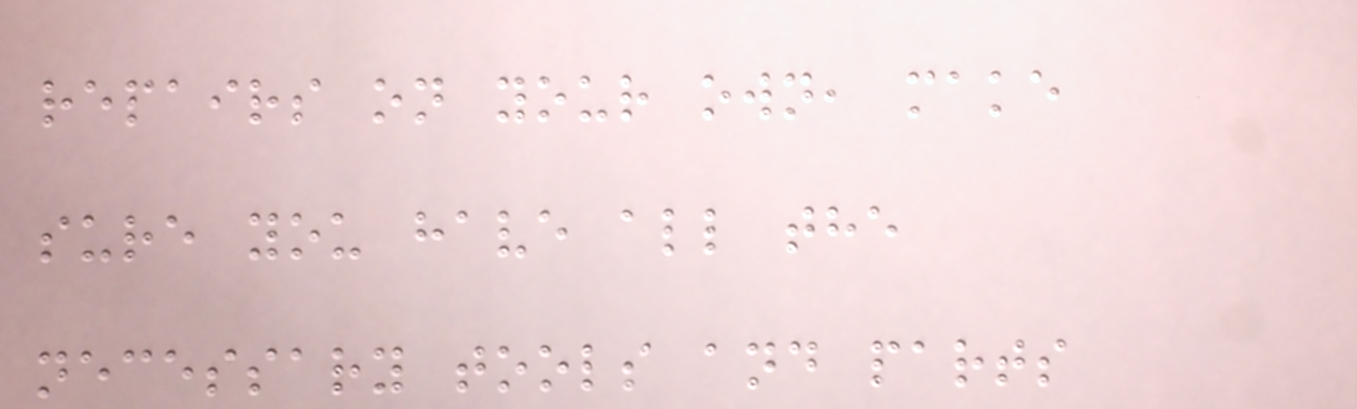repairs on your own, make
sure you have all the
necessary tools and parts
